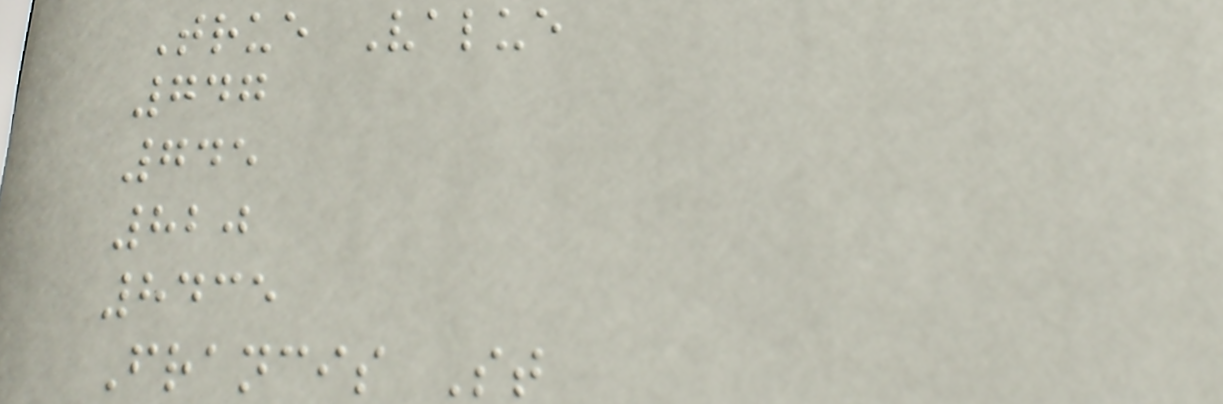True Value
747
745
820
8435
Francis St
